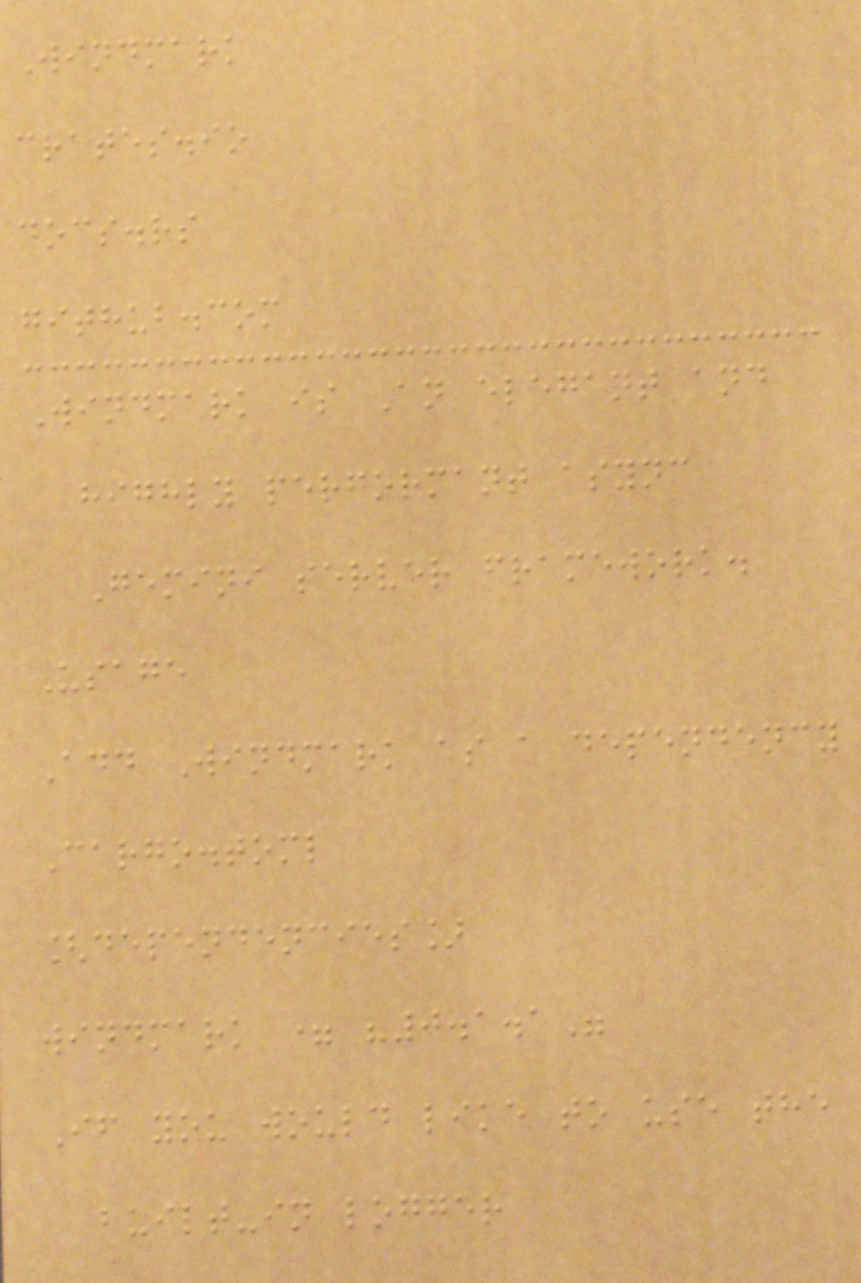Windmark
crates.io
docs.rs
github.com
Windmark is An elegant and
highly performant async
Gemini server framework.
Usage
Add Windmark as a dependency
Cargo.toml
[dependencies]
windmark = "0.1.1"
If you would like to use the
built-in logger
